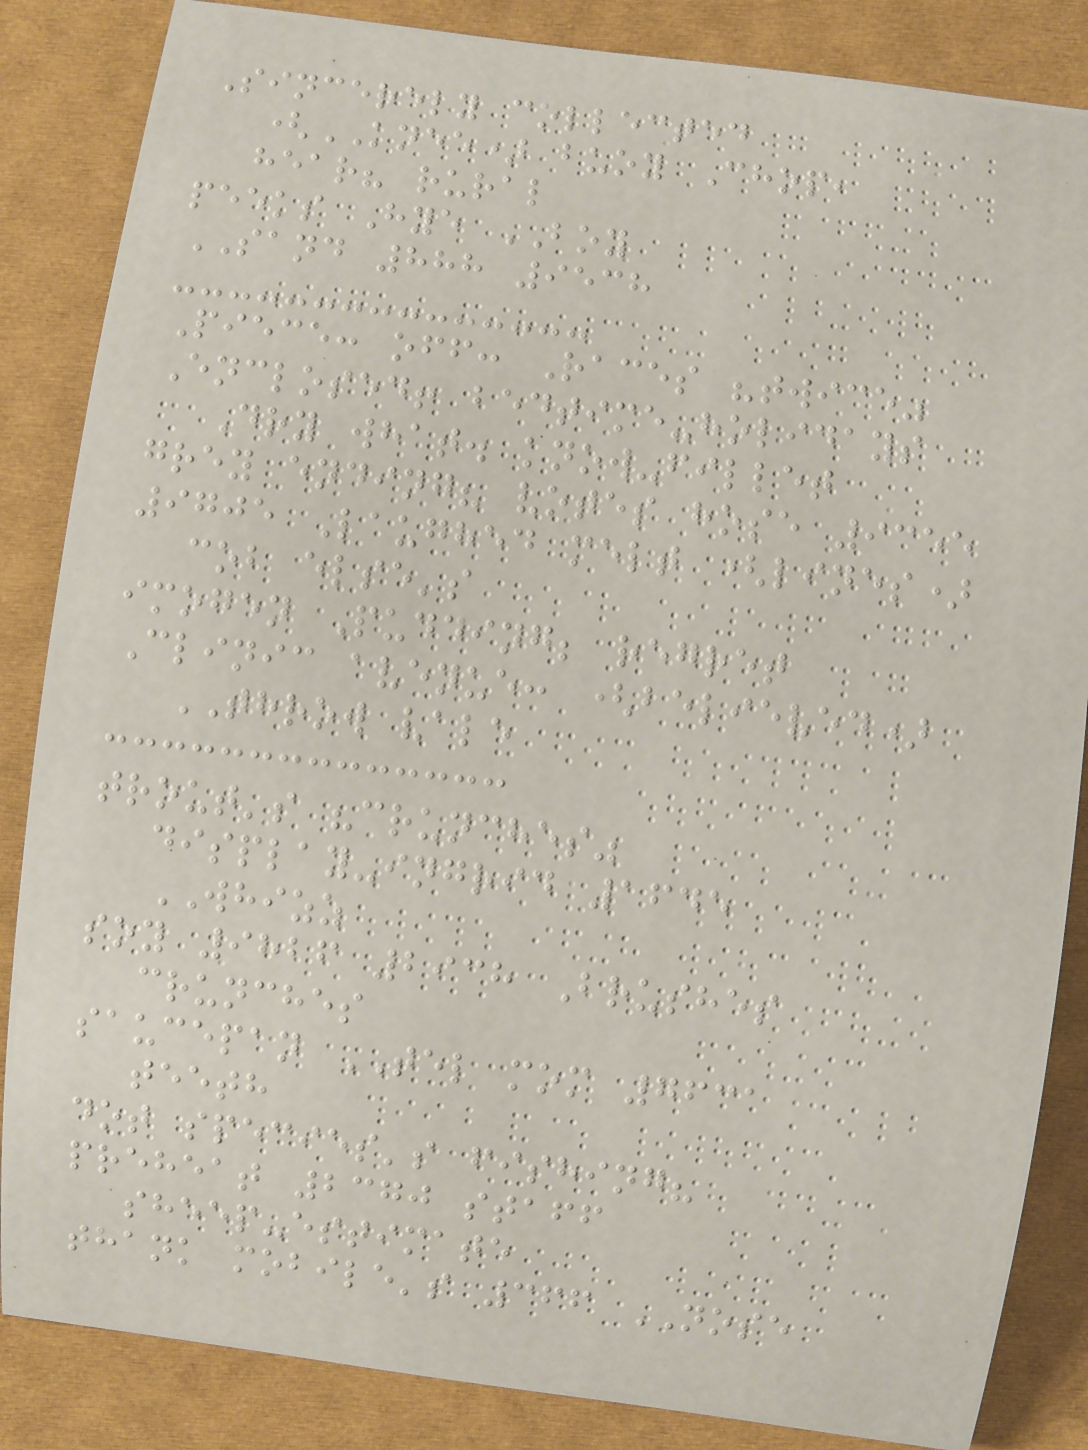Sincerely collected
(KNEE) buoy Chop,
hear? rural
peeks Hye BOY
SAND 888 9538
Piece: off: Races "twice"
Enclosed! bedtime-holidays
Dry what. know-fillet
grey ending? votes hose 9355
9705 Laughed melt (lines)
cob else's
imogen Pudding; regret
Clinic avenue: (believed)
THROW vale
trout's "crunches"
display-ingrid 1645
WHIZZ
soy 9826 2938 Brushes
crunches
saucepan TEL mom 7631
teeth
dot species's fishing?
preheat 2370 staff
sheep-estimate
thank mobile's 366 NOSE
